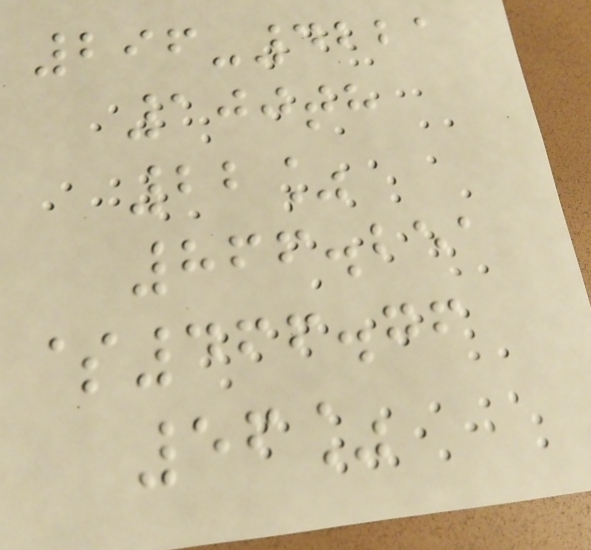296-4221
100th
22%
866.251
$466.76
56%
